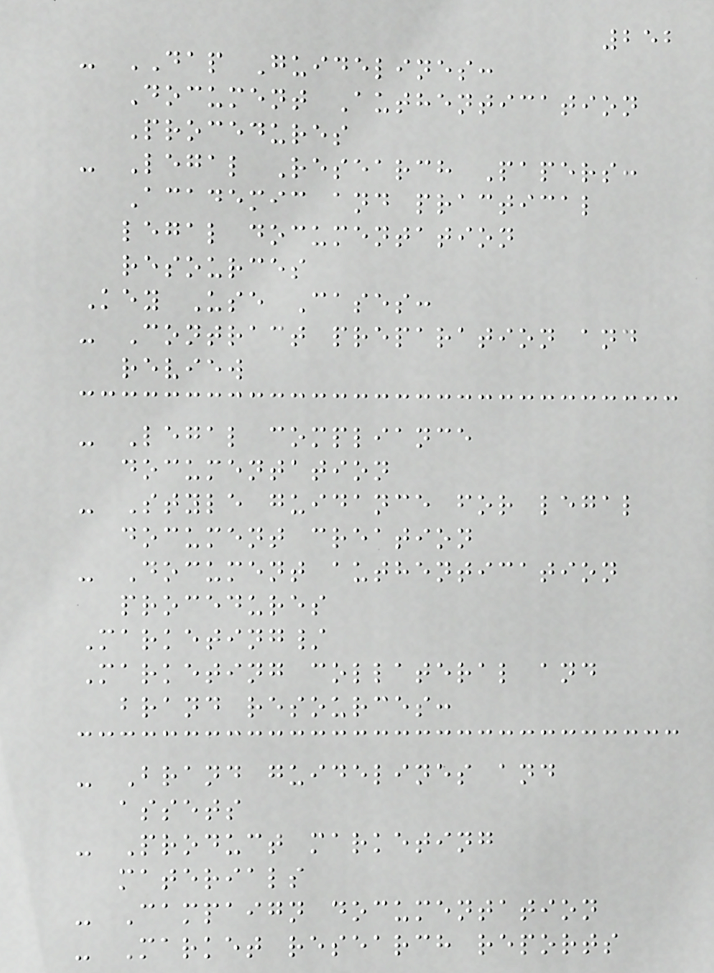252
- DAP Guidelines:
Document Authentication
Procedures
- Legal Research Papers:
Academic and practical
legal documentation
resources
Key Use Cases:
- Contract preparation and
review
- Legal compliance
documentation
- Style guidance for legal
document creation
- Document authentication
procedures
Marketing/
Marketing collateral and
brand resources:
- Brand guidelines and
assets
- Product marketing
materials
- Campaign documentation
- Market research reports
